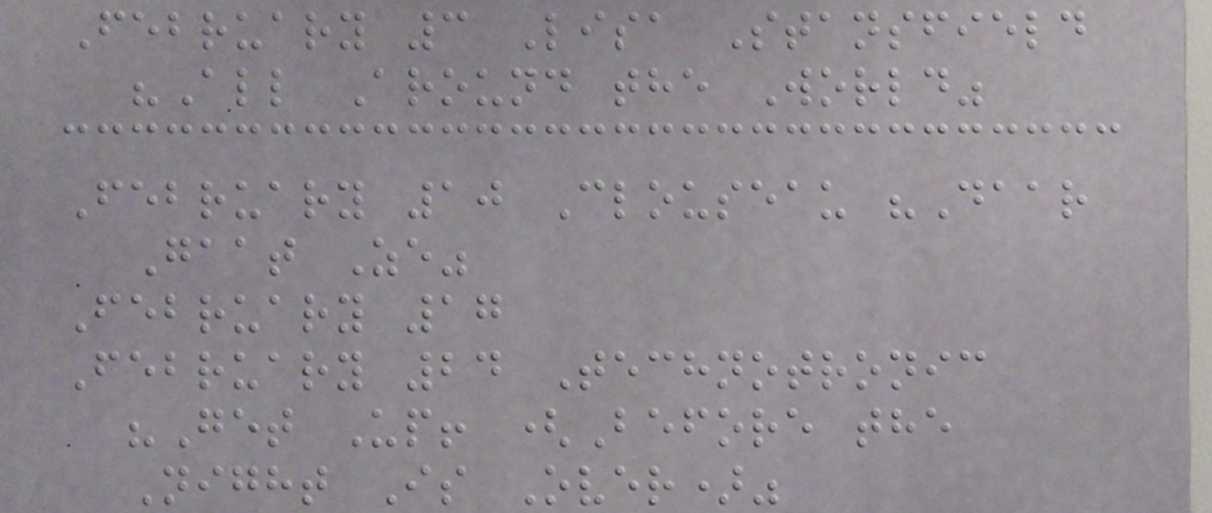February 3 Lisa Stansfield
"All Around the World"
February 10 Clouseau "Daar
Gaat Ze"
February 17
February 24 Technotronic
"Get Up! (Before the
Night Is Over)"
